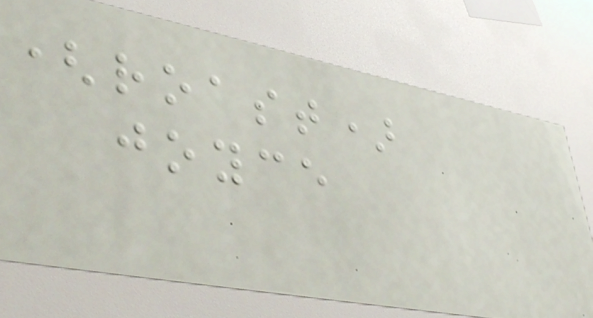(roast)
joyce
